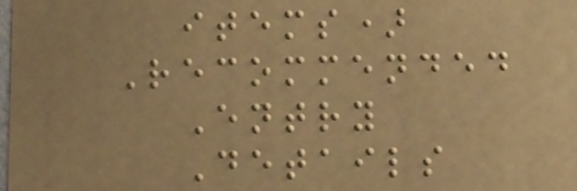items)
Recommended
Entry
Details
